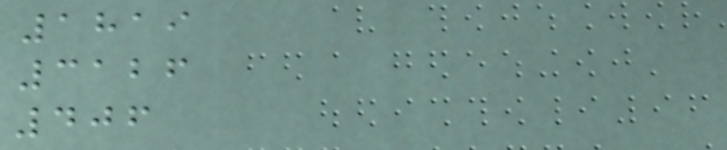1819
3126
406
